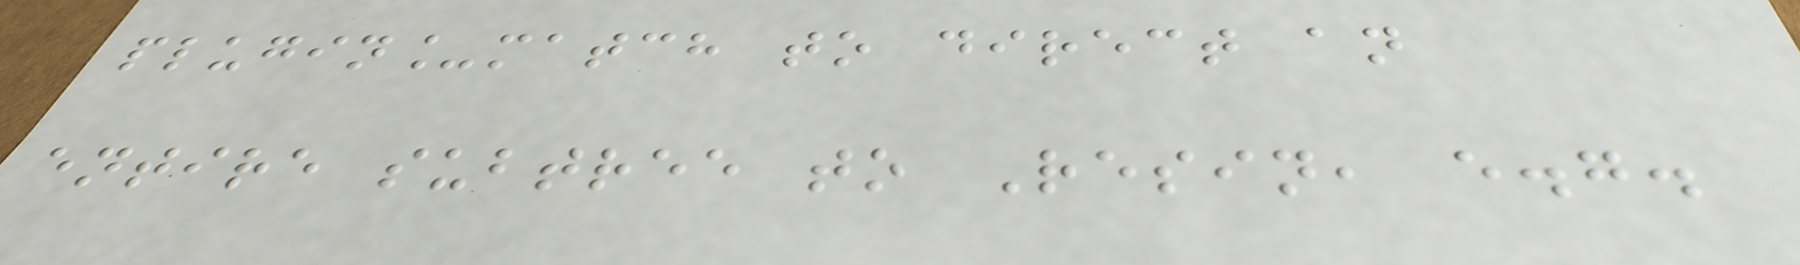plugin_match to direct an
entire subtree to Resin, e.g.
